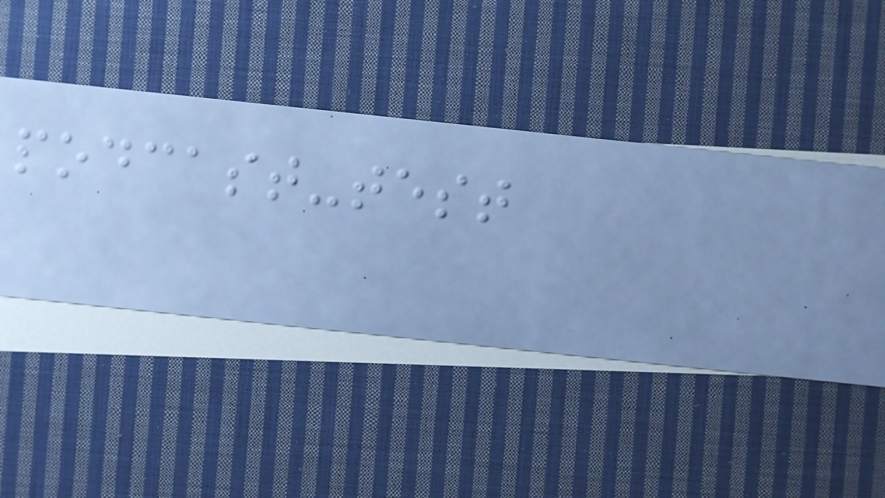podcast-test
